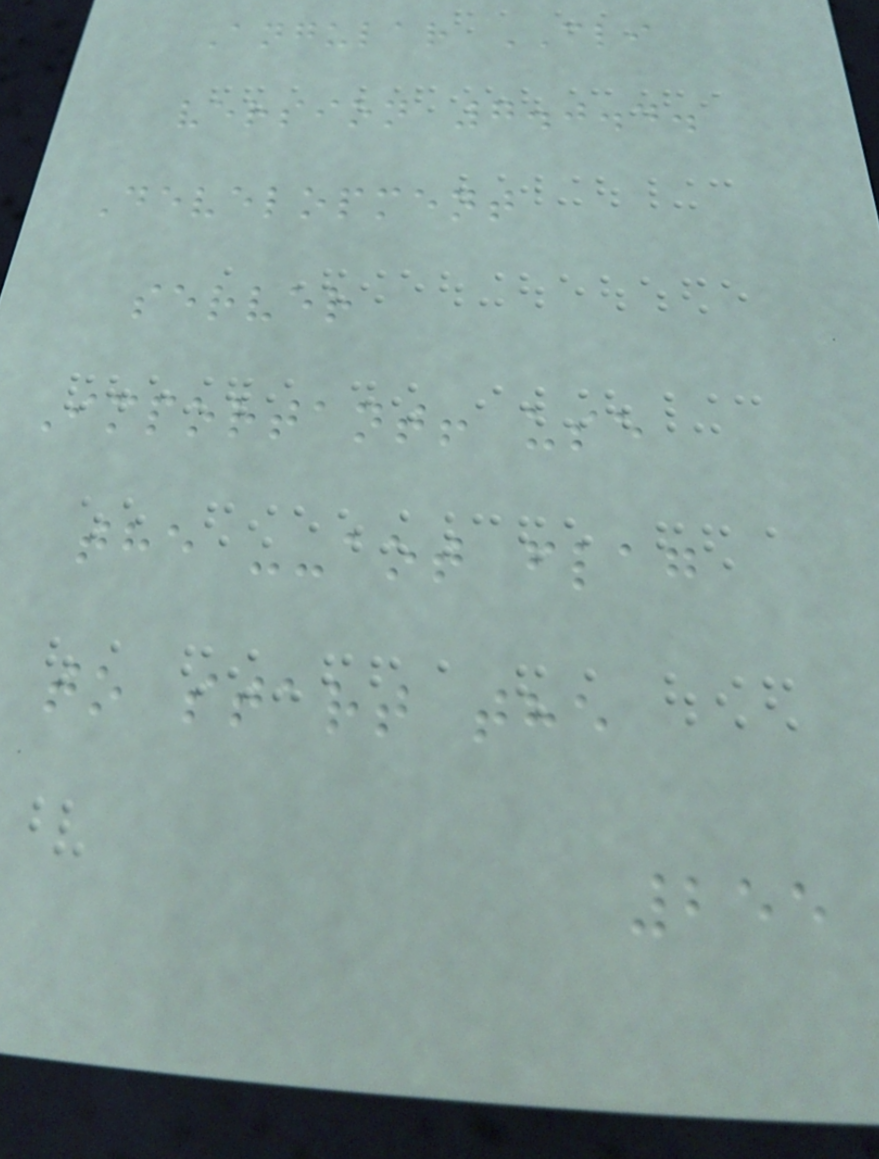Angular CLI
version 7.0.4.
Development
server
Important! use
the --aot flag
to start the
255
